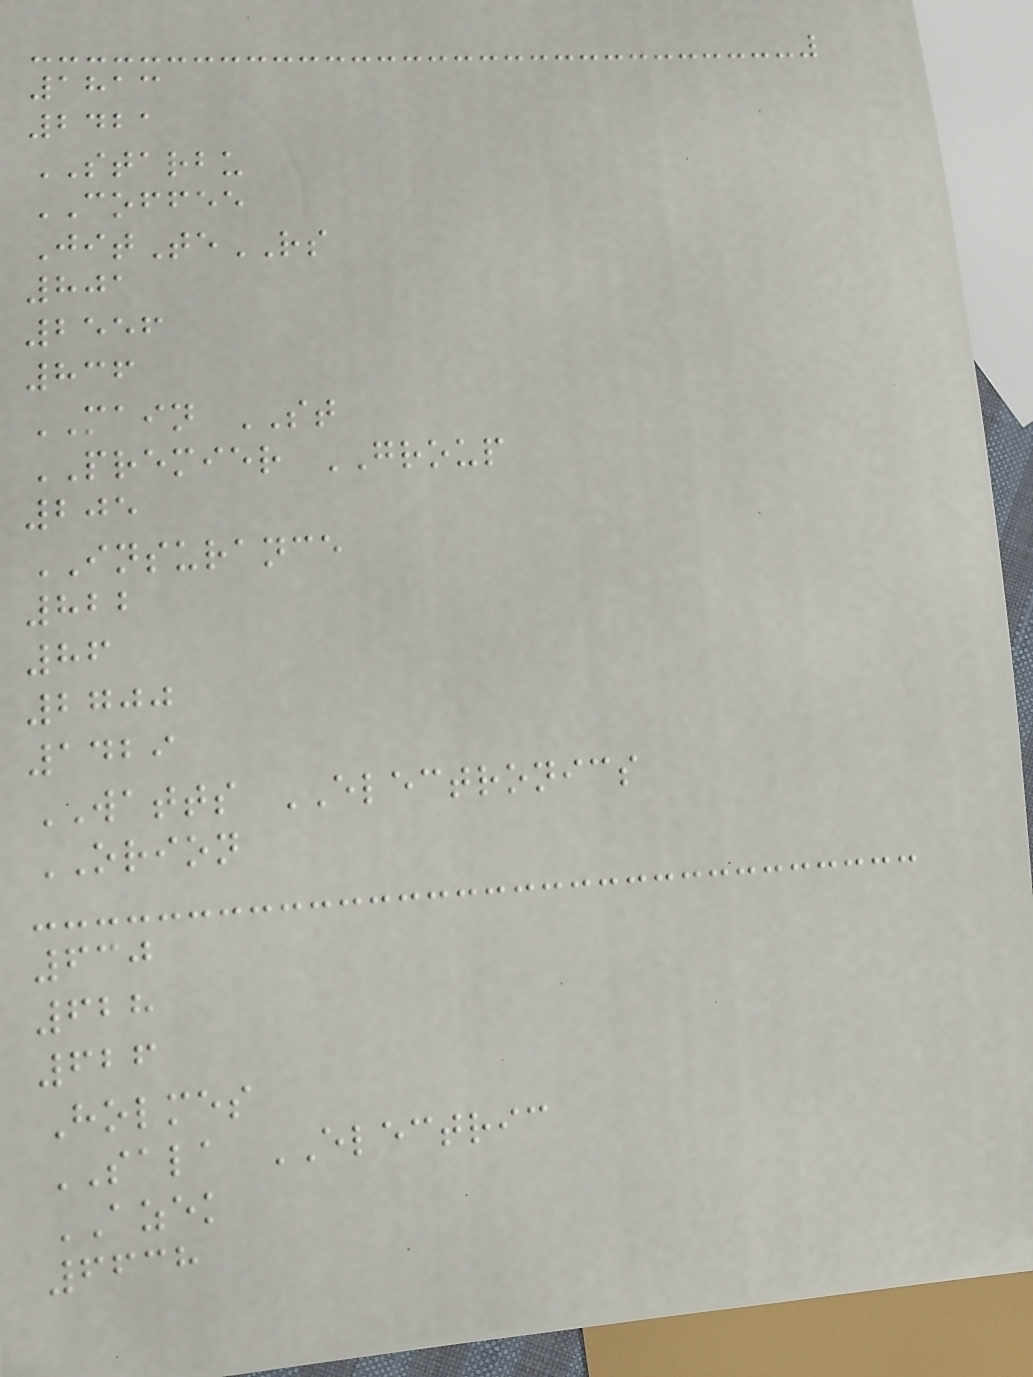1813
2421
STARBU
COFFEE
JitTeRS
801
2556
836
MAIN ST
PREMIER GROUP
205
INSURANCE
822
86
2700
1429
WATTS ELECTRONICS
ORION
630
628
626
Holmes
SALA ELECTRIC
AZEK
6638
